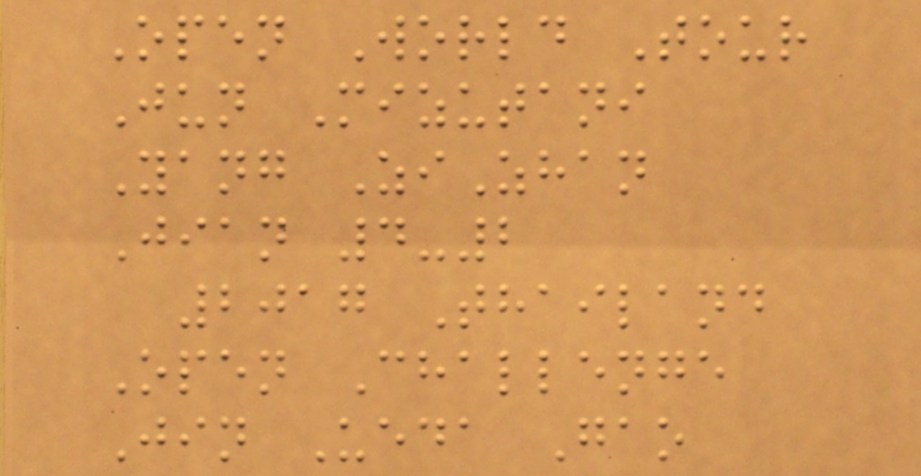Open World Tour
Jun Mizutani
Yang ZiZhan
Jian 4-2
2017 Thailand
Open Challenge
Jin Ueda Gao
